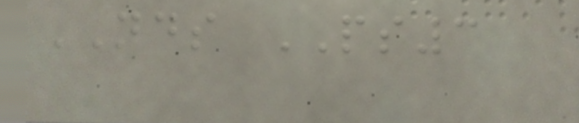NDS PS3
